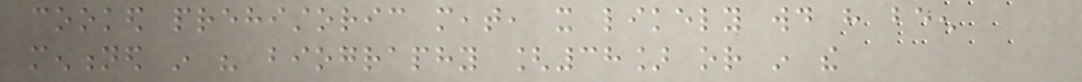cooked prehistoric meat, it likely would have been
mentioned in his biography [38] or in the
